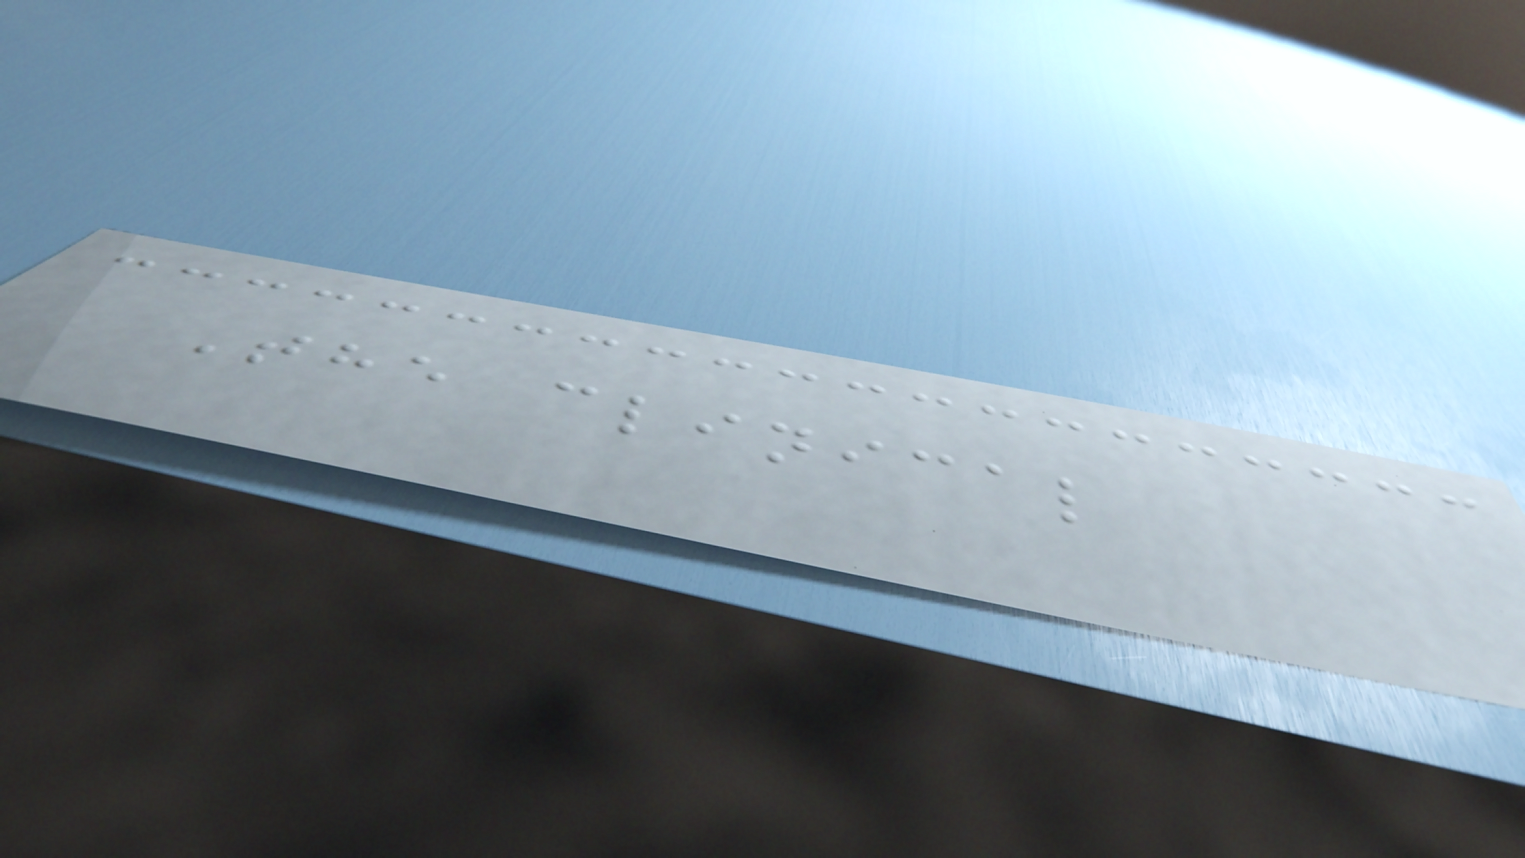The clinical
